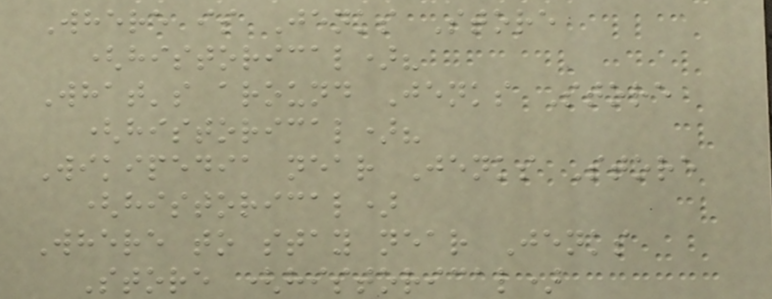Where is Jenks Store
(historical)?
What's around Jenks Store
(historical)?
Wikipedia near Jenks Store
(historical)
Where to stay near Jenks
Store (historical)
